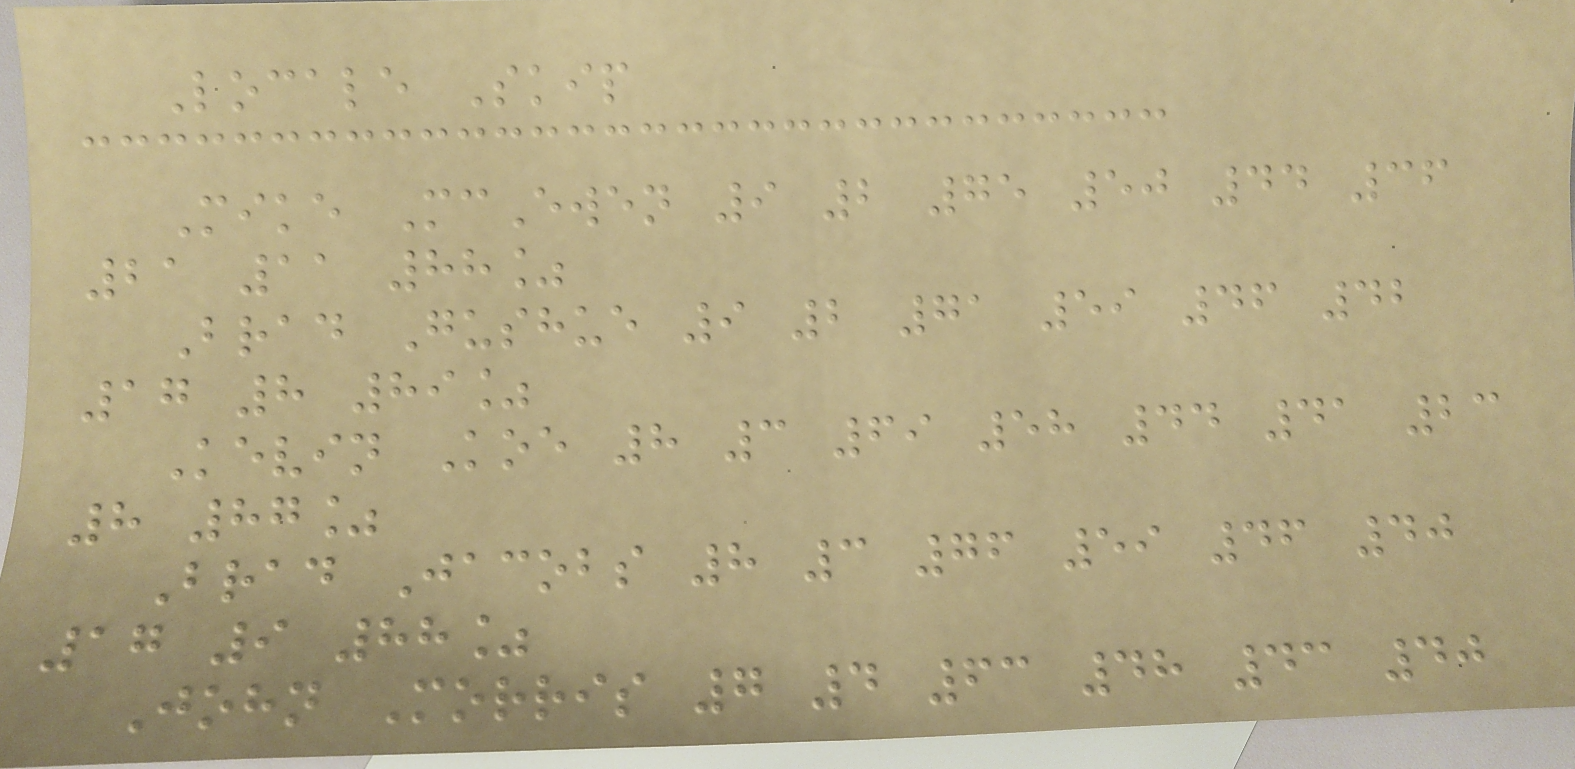Locale Skip
Mike McEwen 9 2 75 50 44 36
21 11 88%
Brad Gushue 9 2 71 59 46 42
17 8 89%
Kevin Koe 8 3 69 58 44 41 23
8 87%
Brad Jacobs 8 3 76 59 46 40
17 9 88%
John Morris 7 4 63 48 43 40
